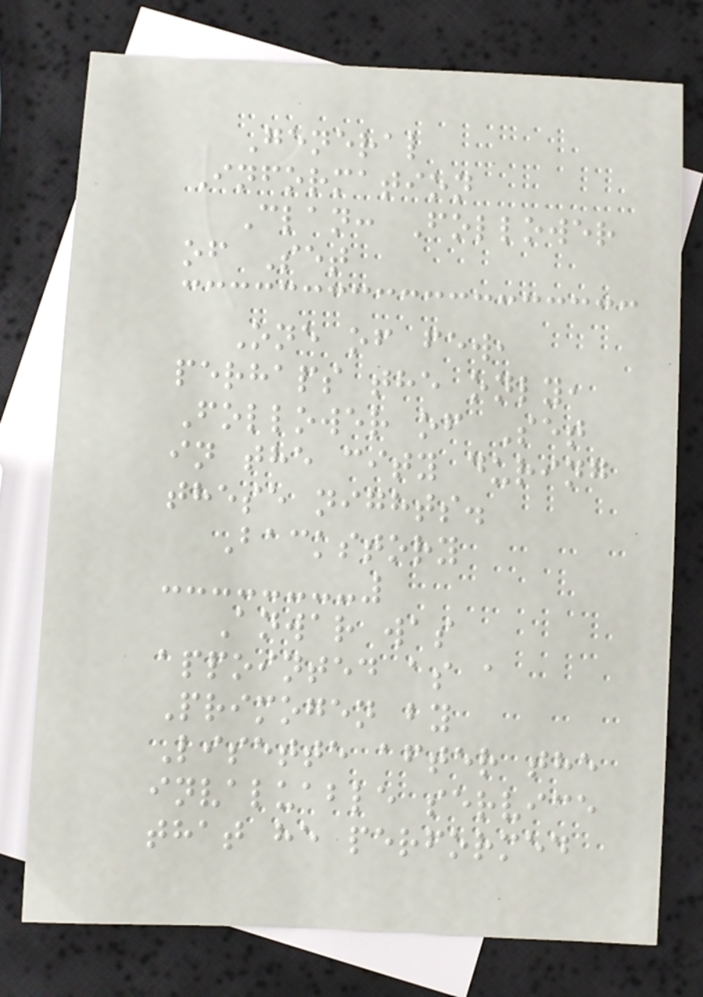General
Information
Clan: Follower
of Set
One of few,
perhaps the only,
Follower of Set
in the city during
these nights.
Backstory
Anwar was
appointed as a
Primogen by
Lisette after the
invaluable service
that he performed
